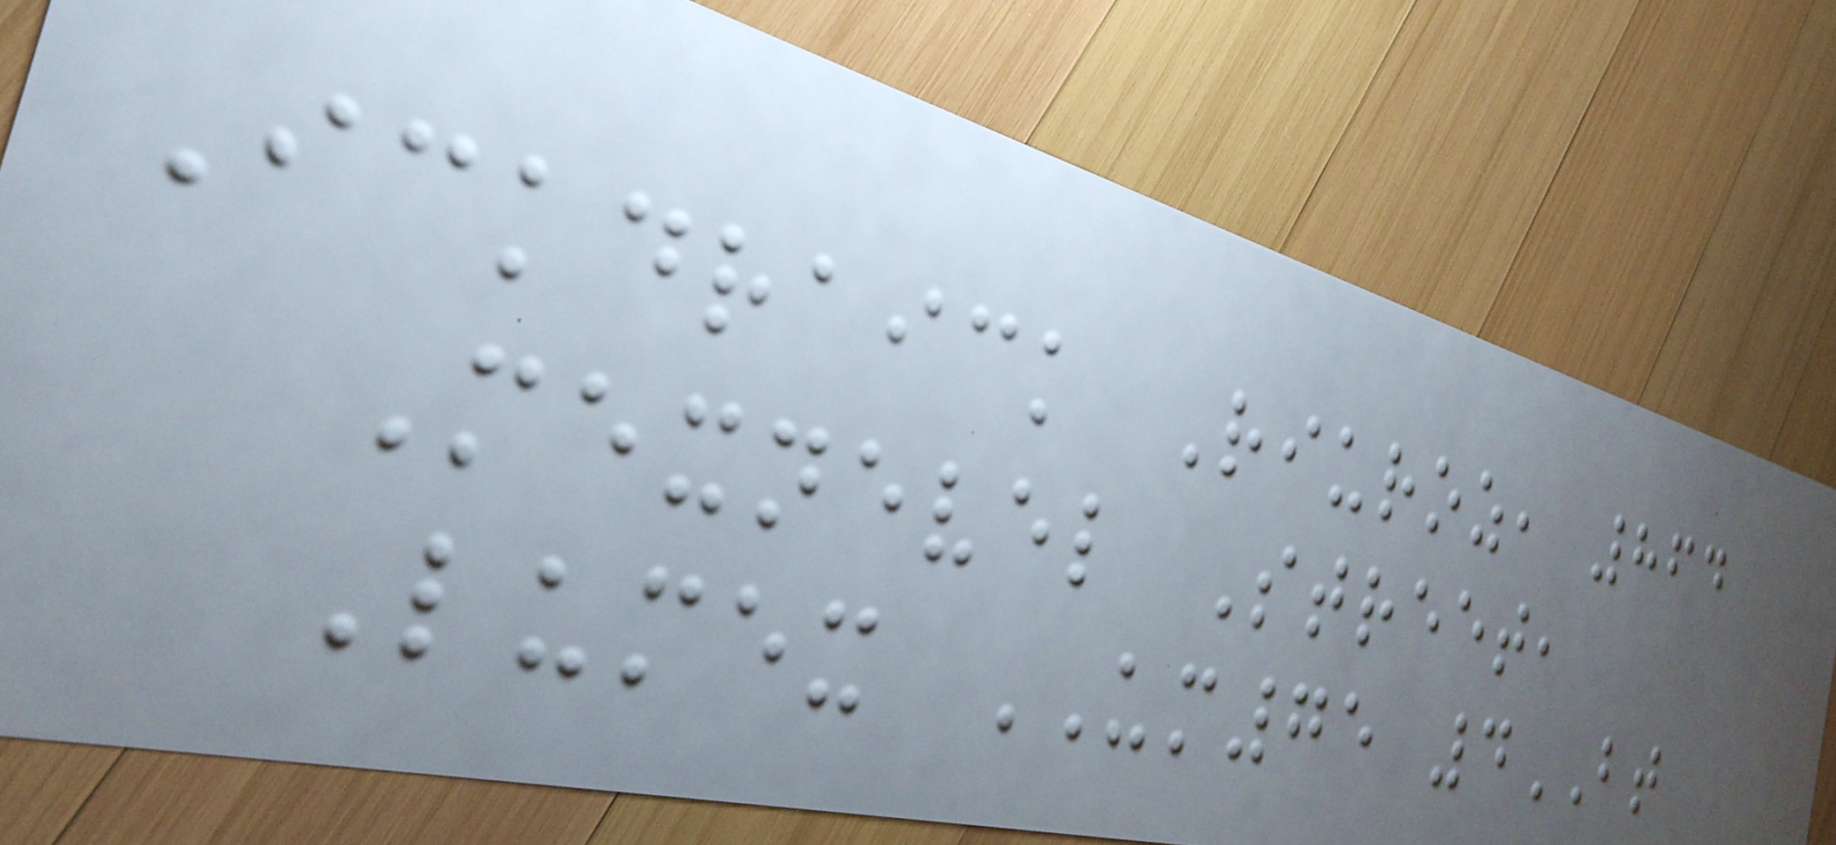Ickdraick Riuroz, 864
Mexnevel Street,
Lumex UM75 4BT
